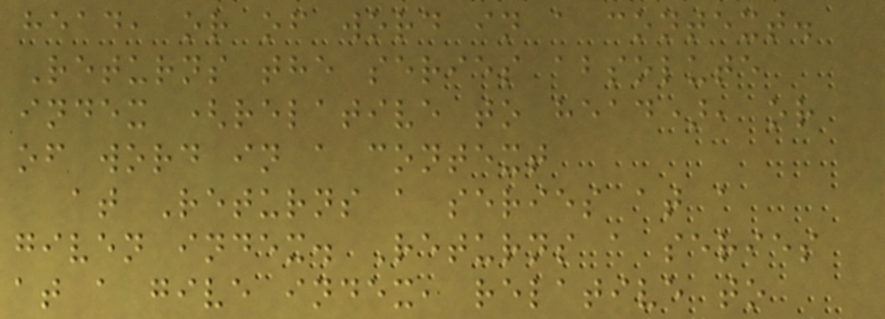head, or of word in a context.
Returns the series absolute
index (relative to head), or
of word in a context
at Returns a series at a
given index. Returns a series
at a give index, relative to
